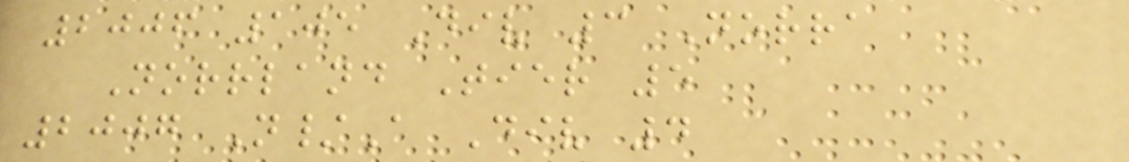2006 105 Div 3 Norra
Norrland Tier 5
2007 N/A Div 4
